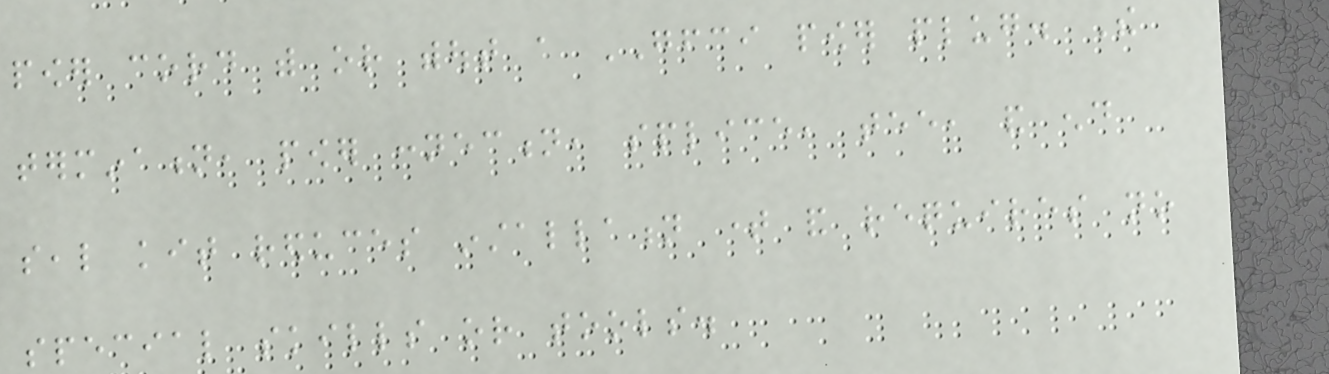power cord with or without a GFCI power plug. The
termination, power connection, splice, tee, and end
seal kit reduces installation time and requires no
special skills or tools.
